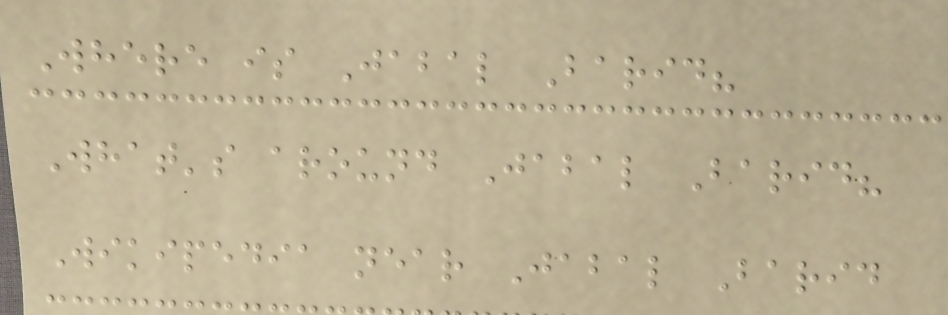Where is Jabal Barid?
What's around Jabal Barid?
Wikipedia near Jabal Barid
